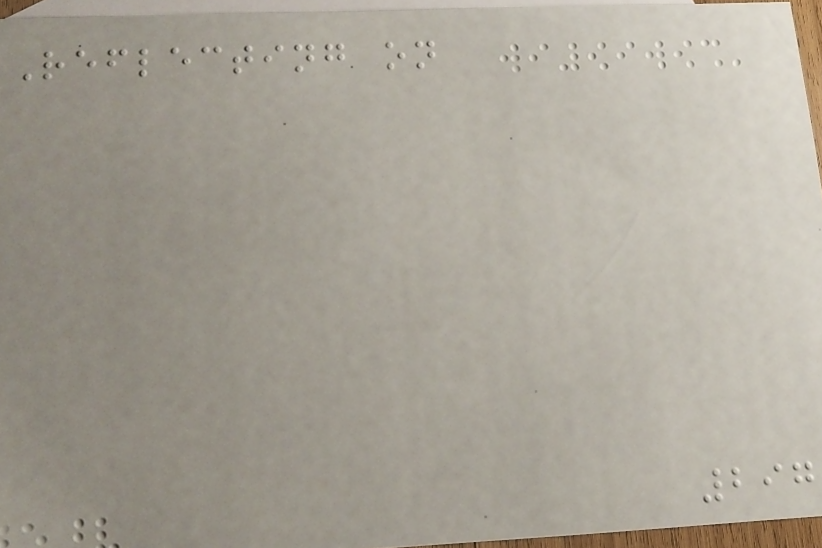Reflecting on
297
